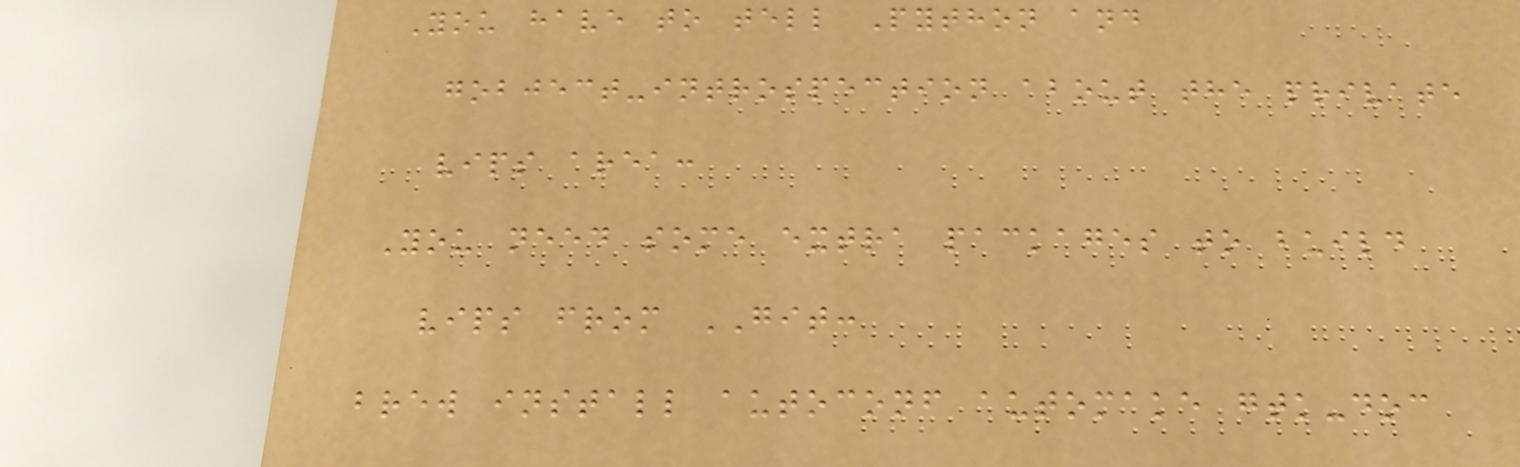You have to tell Python and
gobject-introspection about the private
vips area:
You need some extra packages to build
vips from GIT:
brew install autoconf automake gtk-doc
